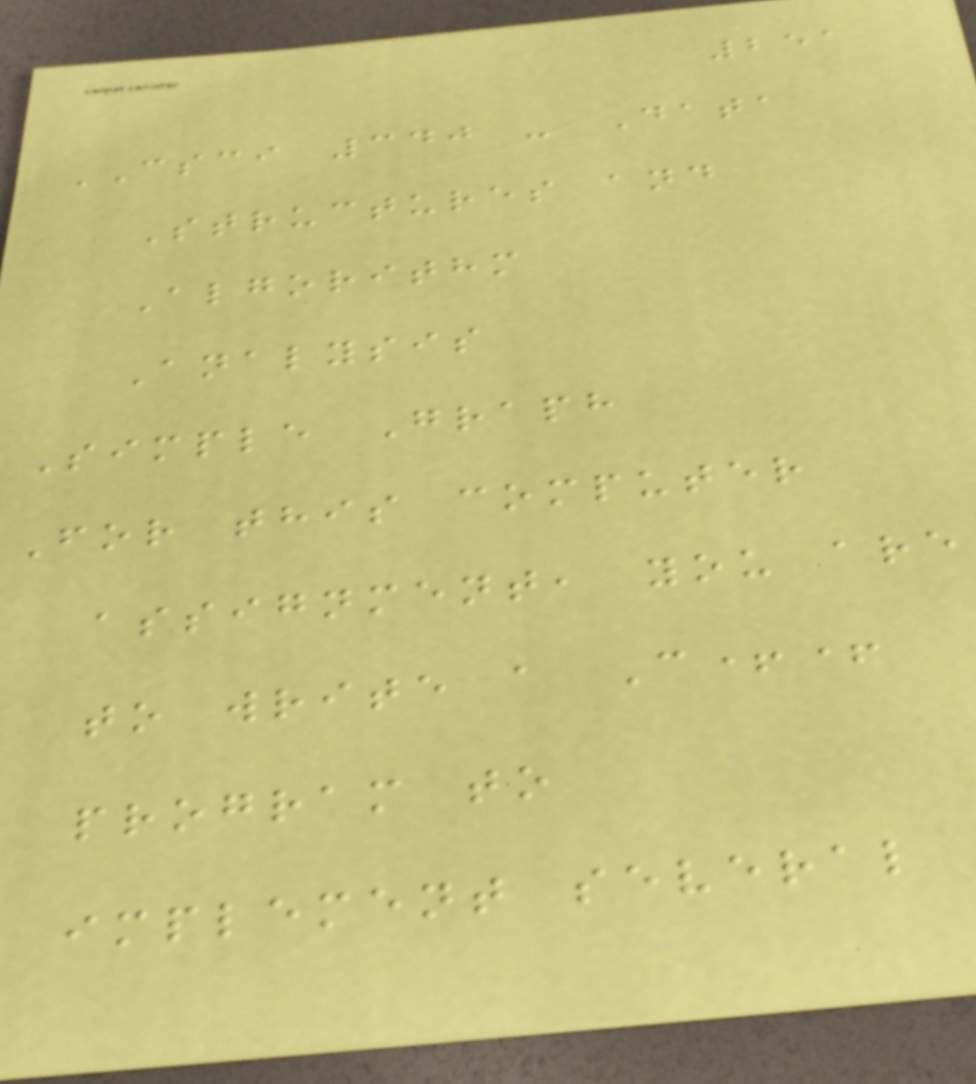251
CSCI 340 - Data
Structures and
Algorithm
Analysis
Simple Graph
For this computer
assignment, you are
to write a C++
program to
implement several
